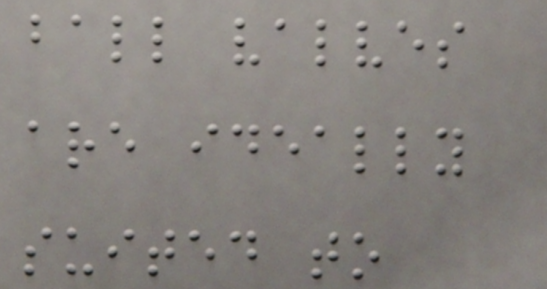ball valves
are ideally
suited to
